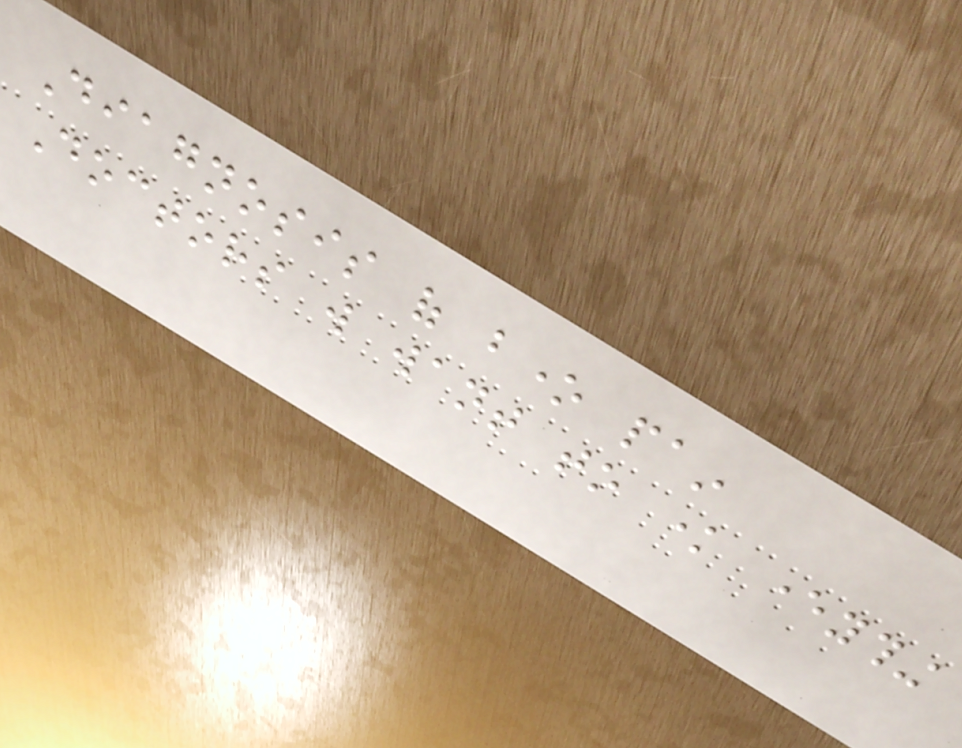Diagnosis of bone pain
Doctors will want to know everything
